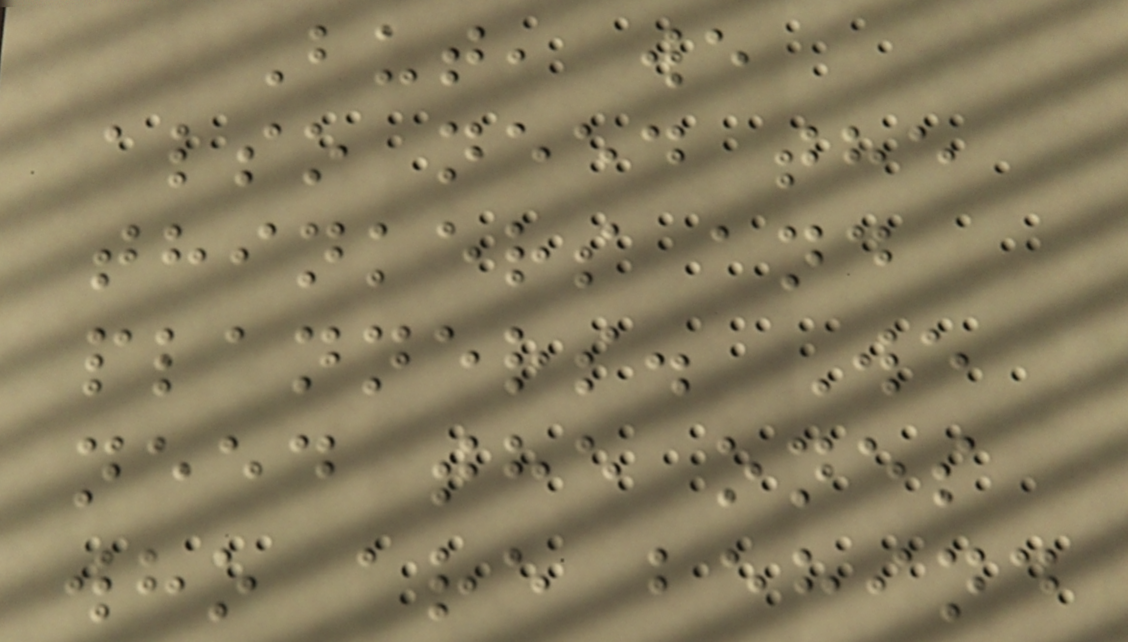But, we
also need the
thinkers and
planners. We
need the ones
who are behind
